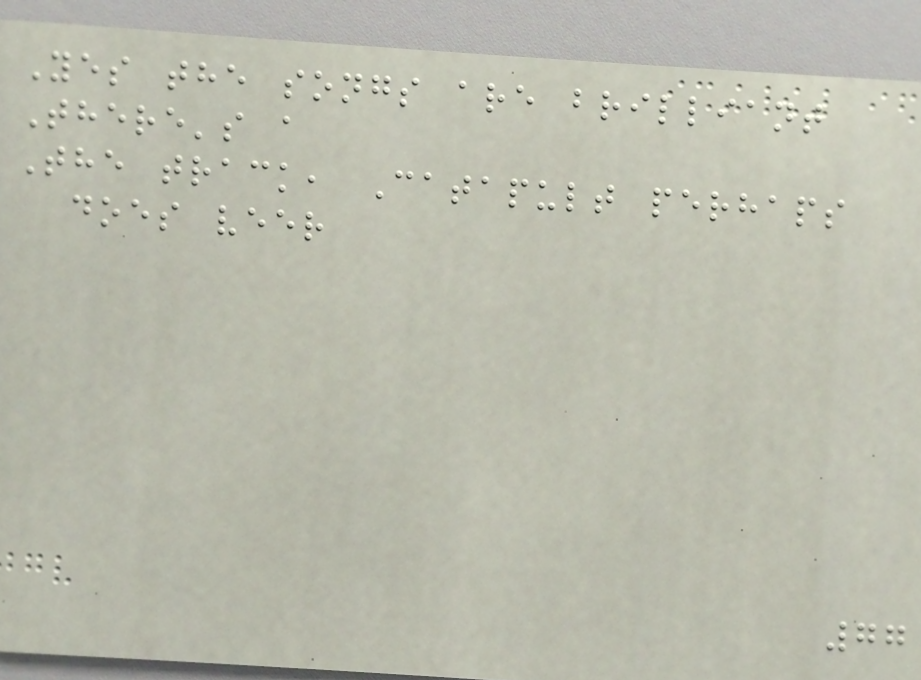Yes the songs are brilliant
There's a
The track, Catapult perhaps
does veer
77
